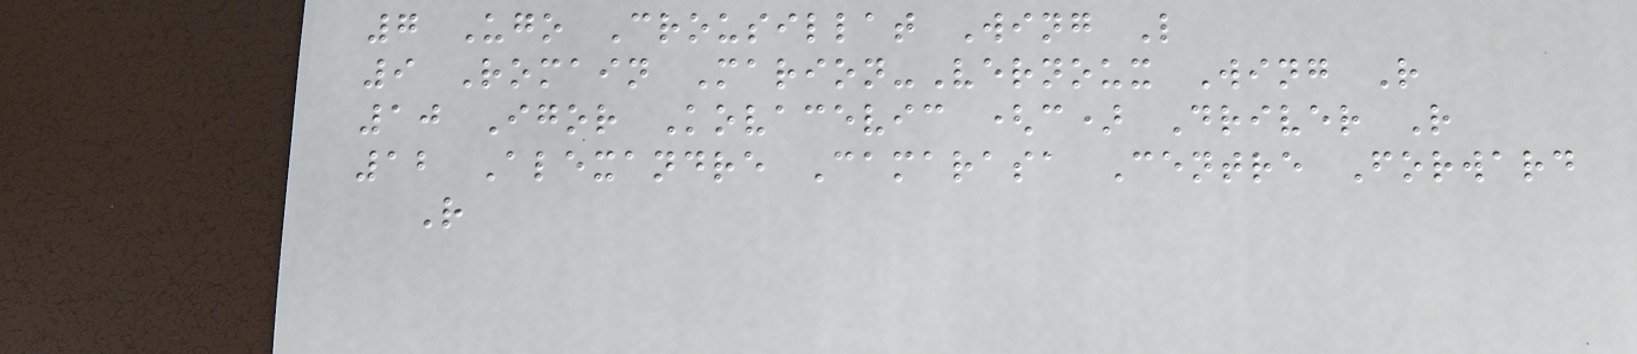7 Ugo Crousillat Wing L
9 Romain Marion-Vernoux Wing R
10 Igor Kovacevic (c) Driver R
12 Alexandre Camarasa Centre Forward
R
